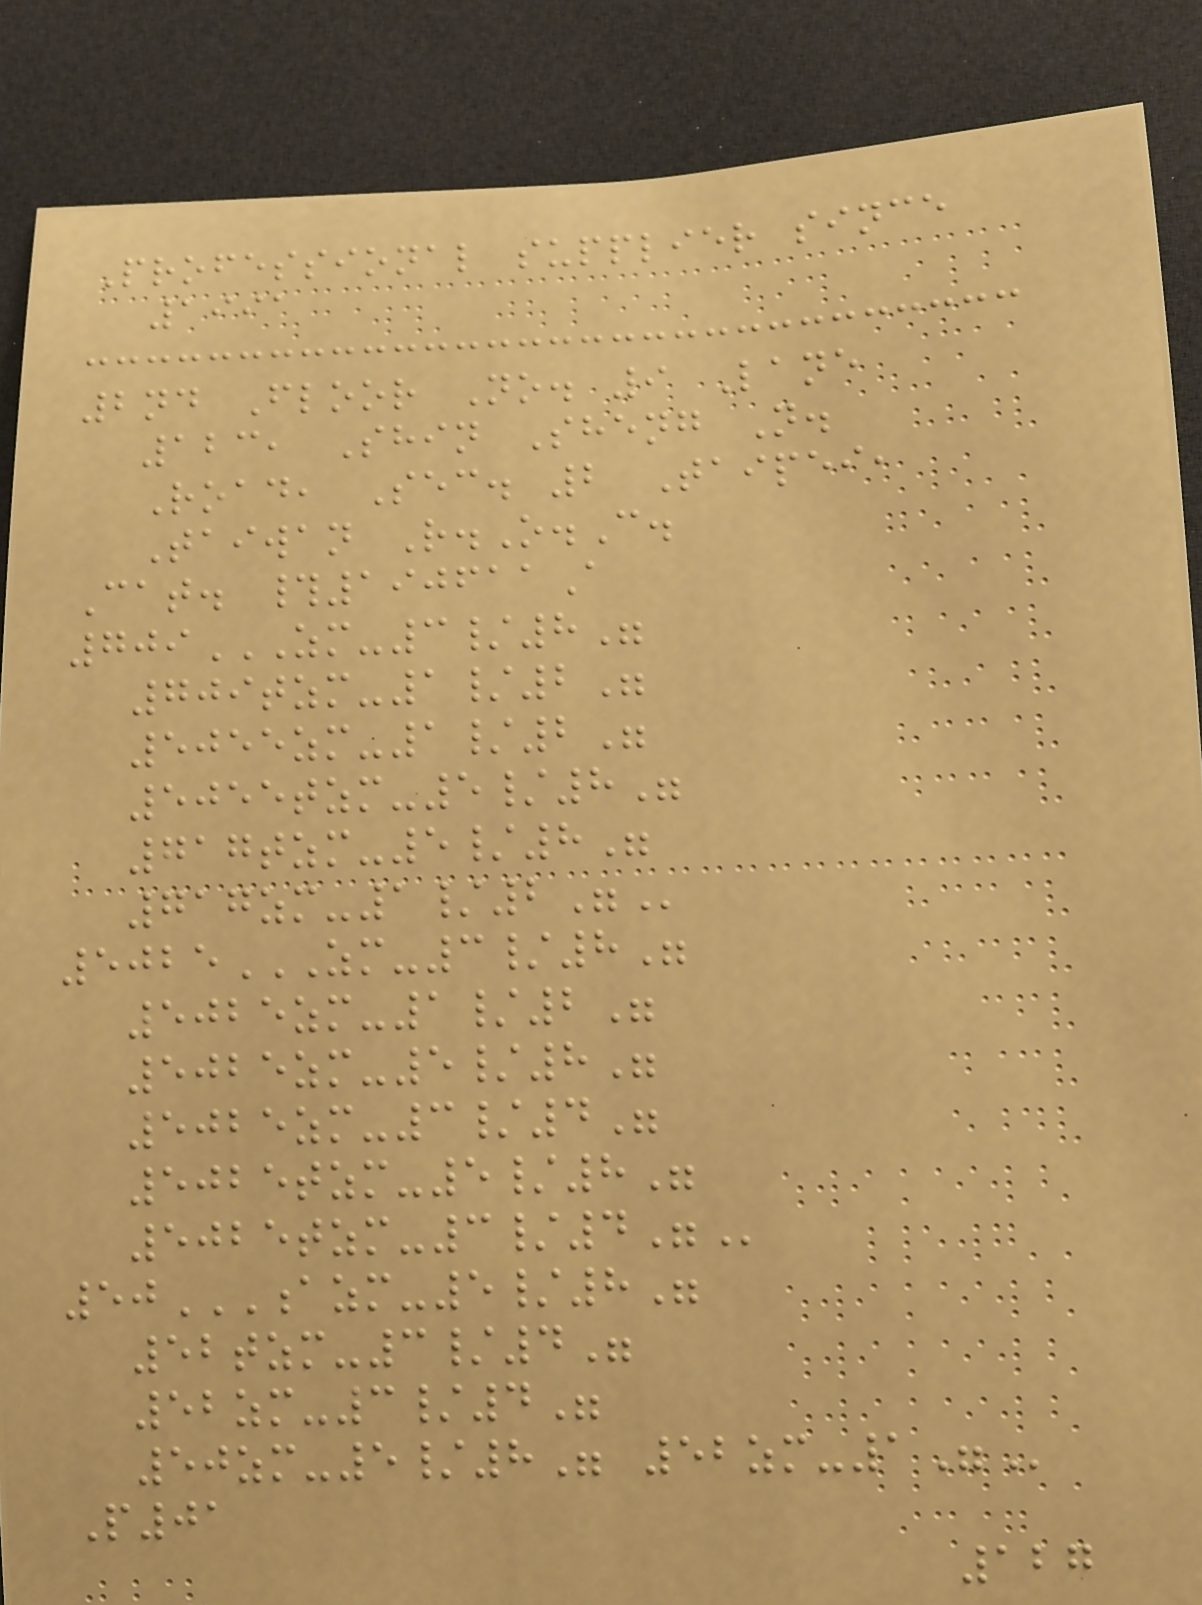Professional supplier since
1991
2nd Floor No. 9 Lane
123, Shin Sheng N.
Road, Sec. 2 Taipei,
Taiwan R.O.C.
Cat. #190611A
709ZM-3/8"
709TZM-1/2"
5055ZM-1/2"
5055TZM-5/8"
717TZM-5/8"
717ZM-1/2"
5025ZM-3/8"
5025ZM-1/2"
5025ZM-5/8"
5025ZM-3/4"
5025TZM-5/8"
5025TZM-3/4"
50AZM-5/8"
52TZM-3/4"
52ZM-3/4"
50ZM-5/8" 52ZM-1"
P01
127
